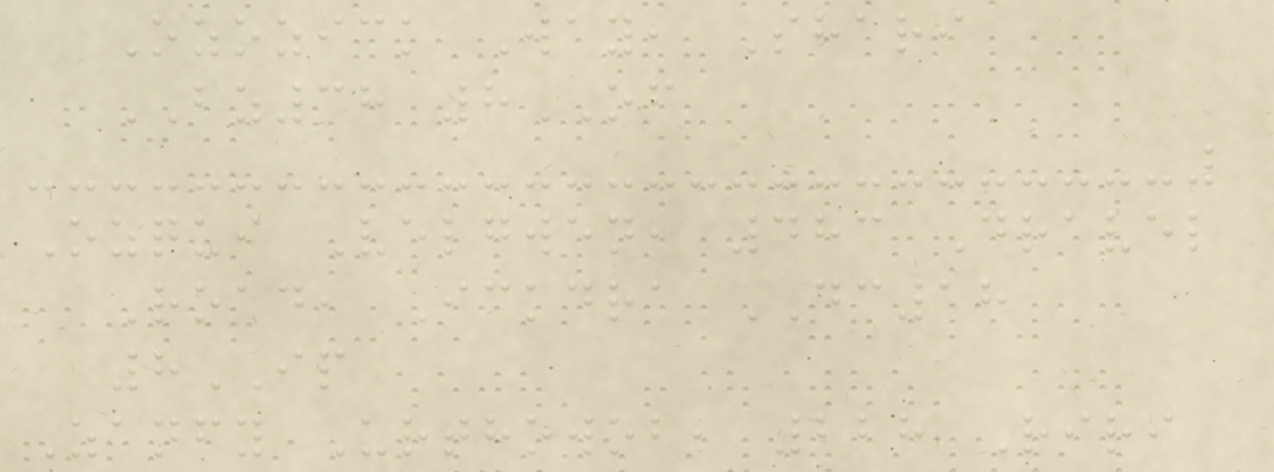Ozozick Way, Shari
BZ38 8OF
Ozqui Velgwen, 483 Dravel
Road, Ickdra DC18
8IP
Zanfy Urthowob, 228 Riri
